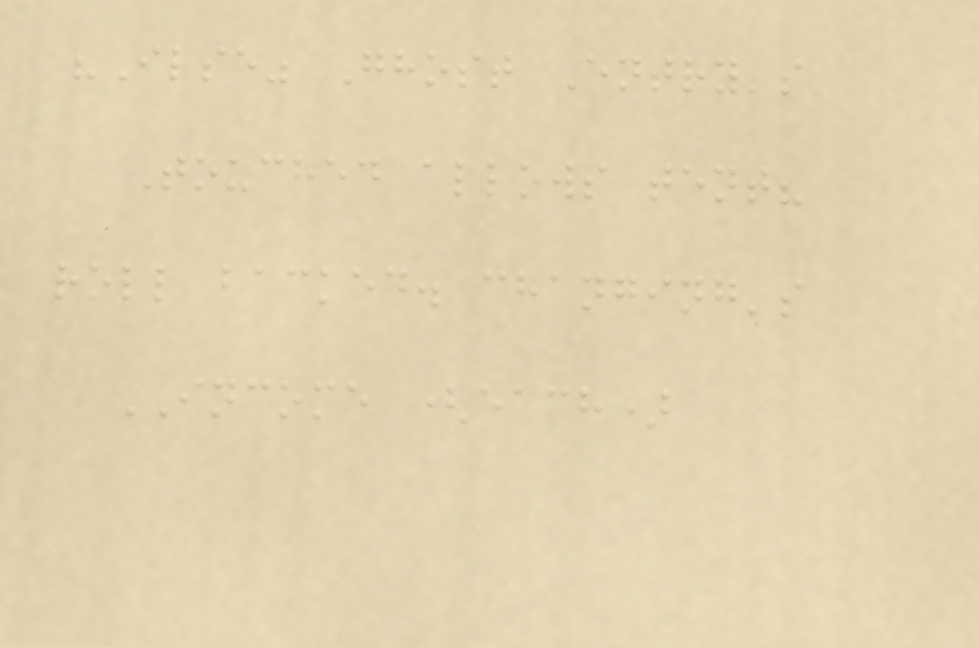"Ilse" Ghost Entry's
Touched allows tent?
roll backed. changing's
INCOME (each)
